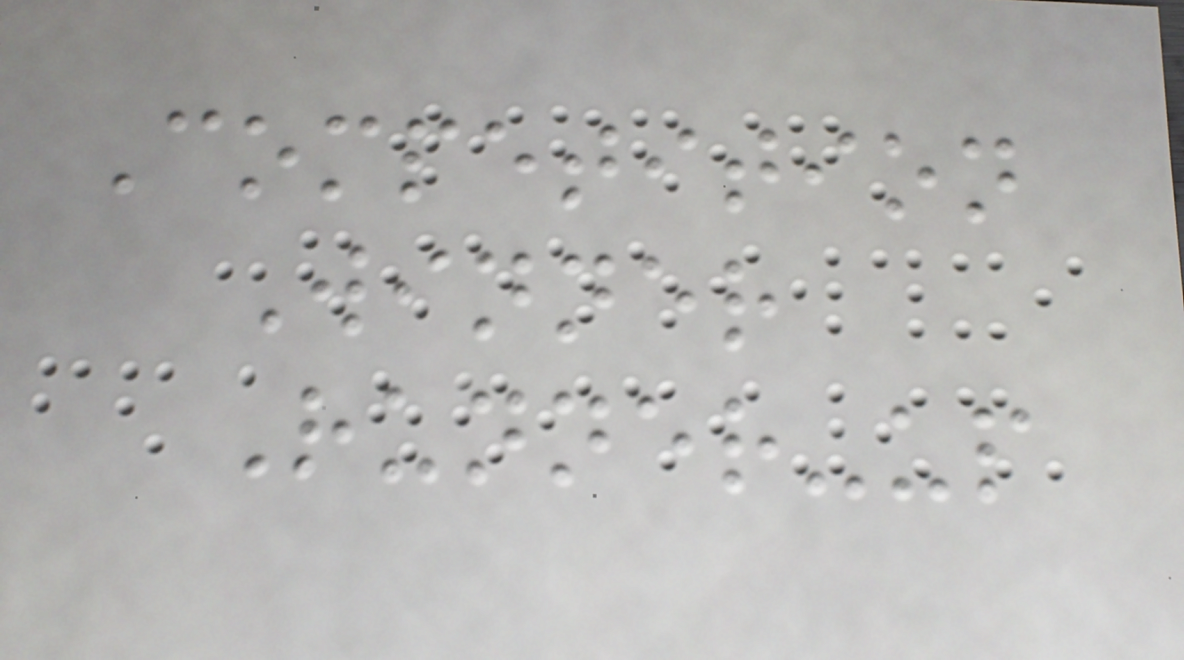Competition
Winner
Runner-up
